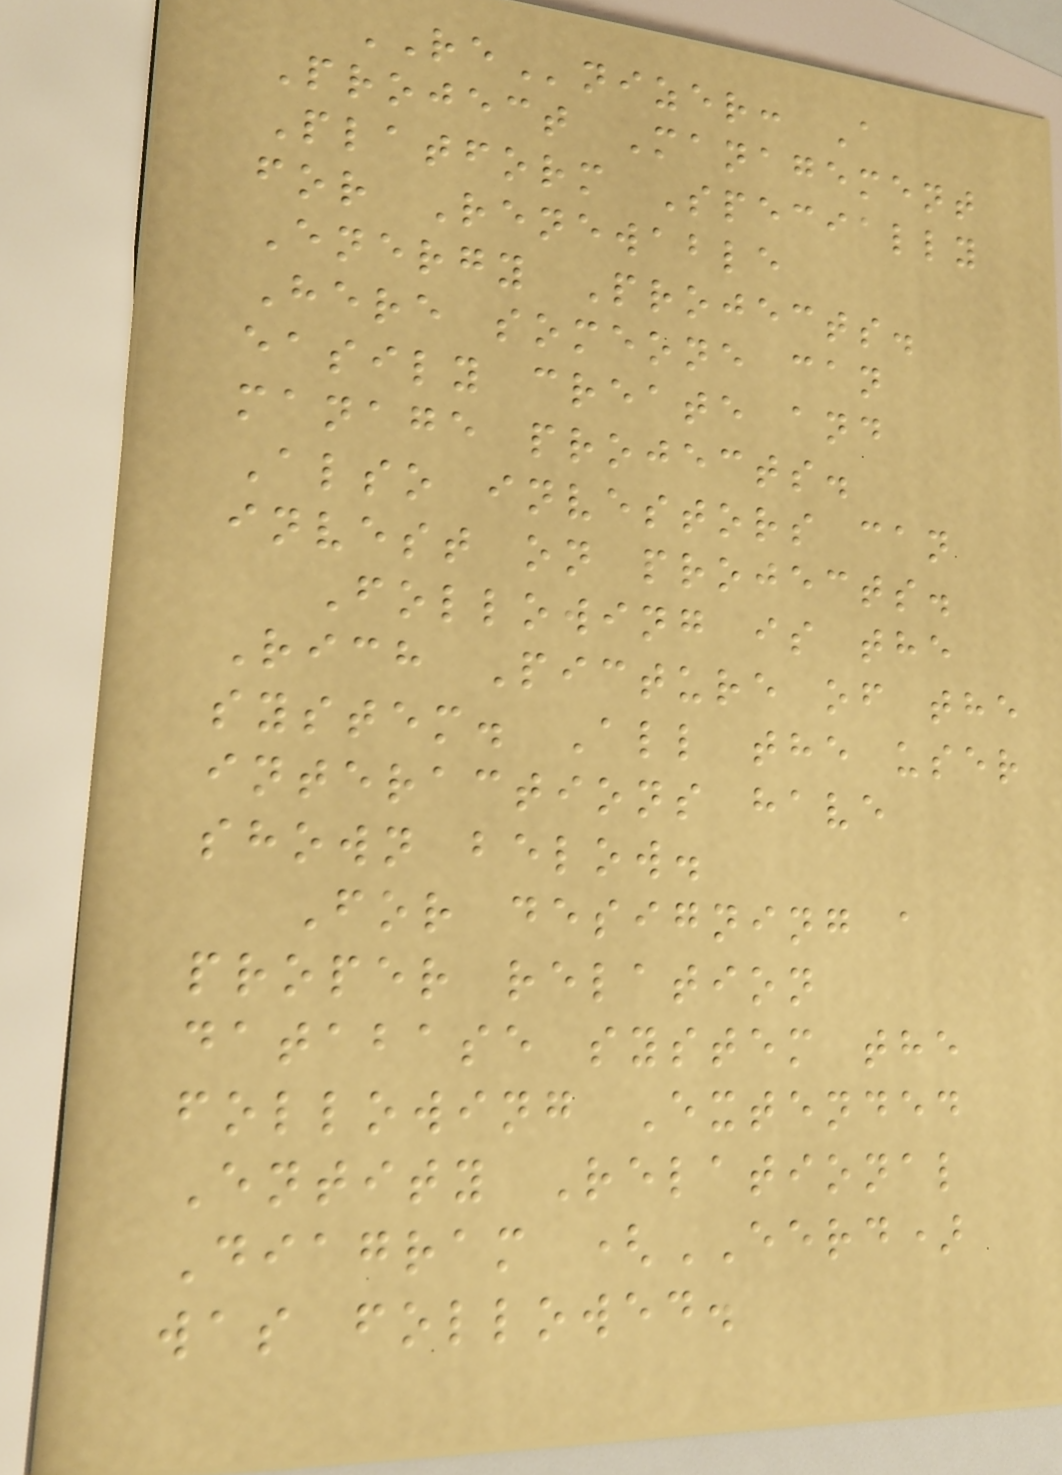REnizer: A
Project Management
Platform Specially
for Renewable
Energy Projects.
Here someone can
easily create and
manage projects.
Also investors can
invest on projects.
Following is the
Rich Picture of the
system. All the user
interactions have
shown below.
For designing a
proper relation
database system the
following Extended
Entity Relational
Diagram (EERD)
was followed.
